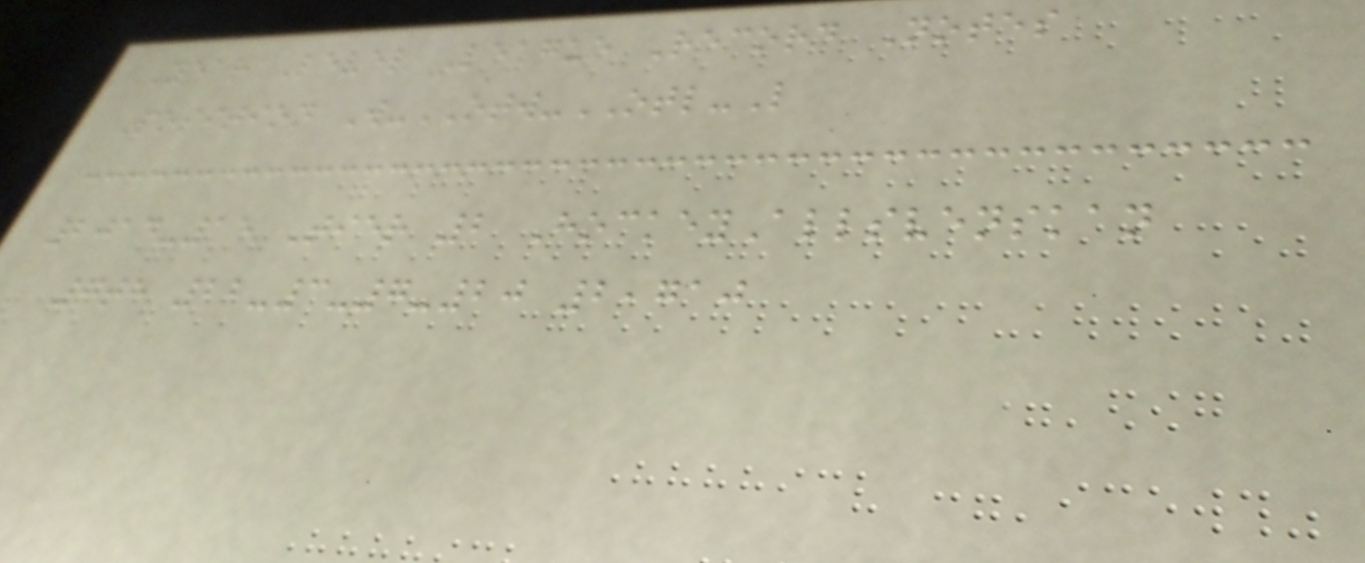Year Level League Record Notes
Position W-OTW-OTL-L
2014-15 Tier 2 HockeyAllsvenskan
7th 22-3-7-20 2,710
